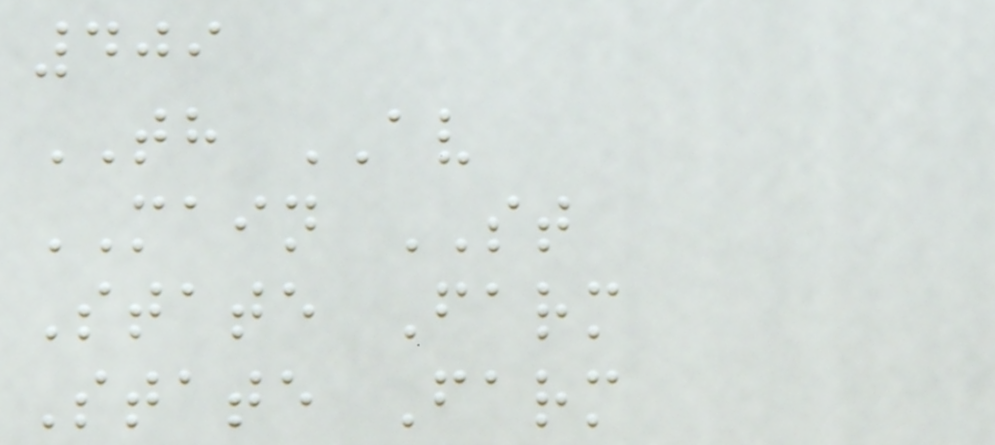409
TH AV
MAIN ST
State Farm
State Farm
